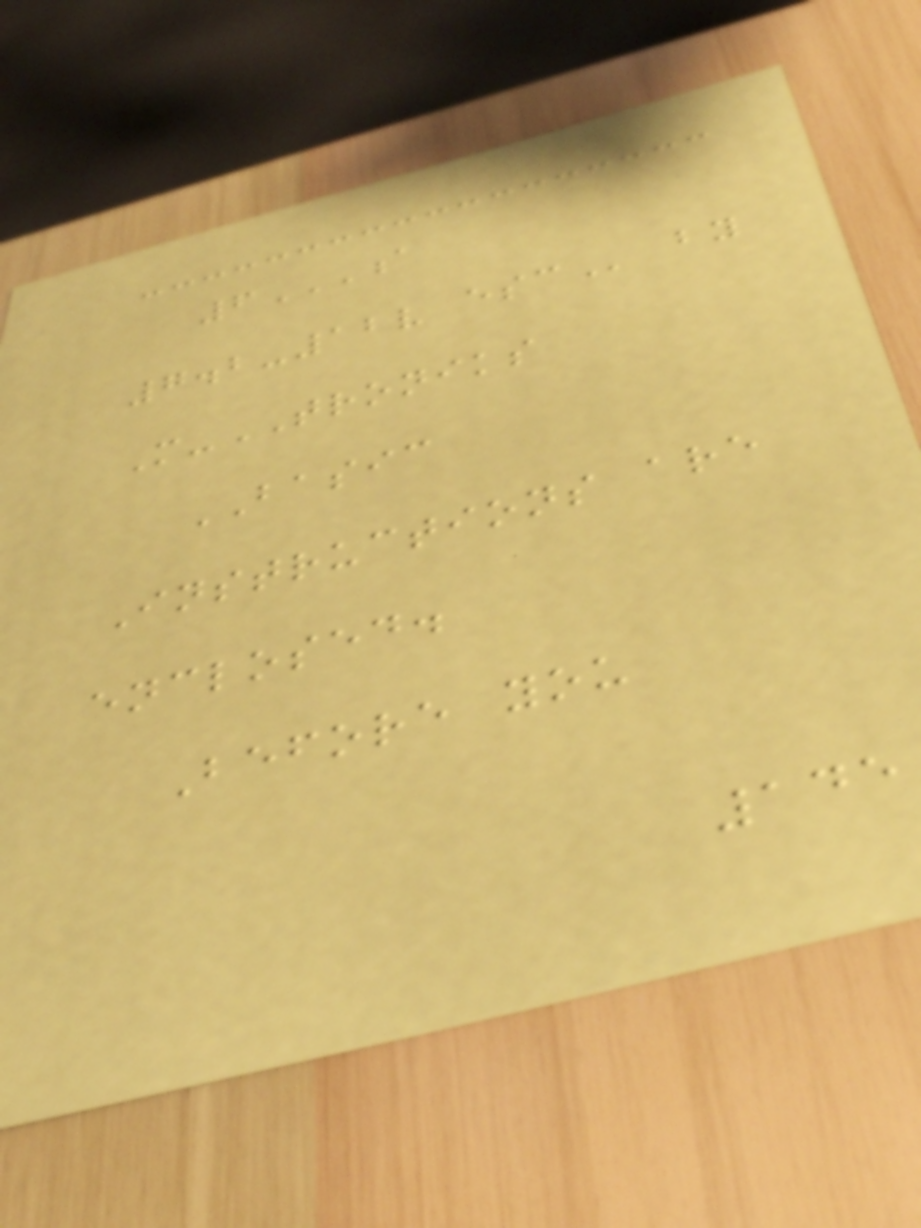6A
7.2-12V ESC by
M-TRONIKS
BASIC
Instructions are
enclosed.
Before you
145
